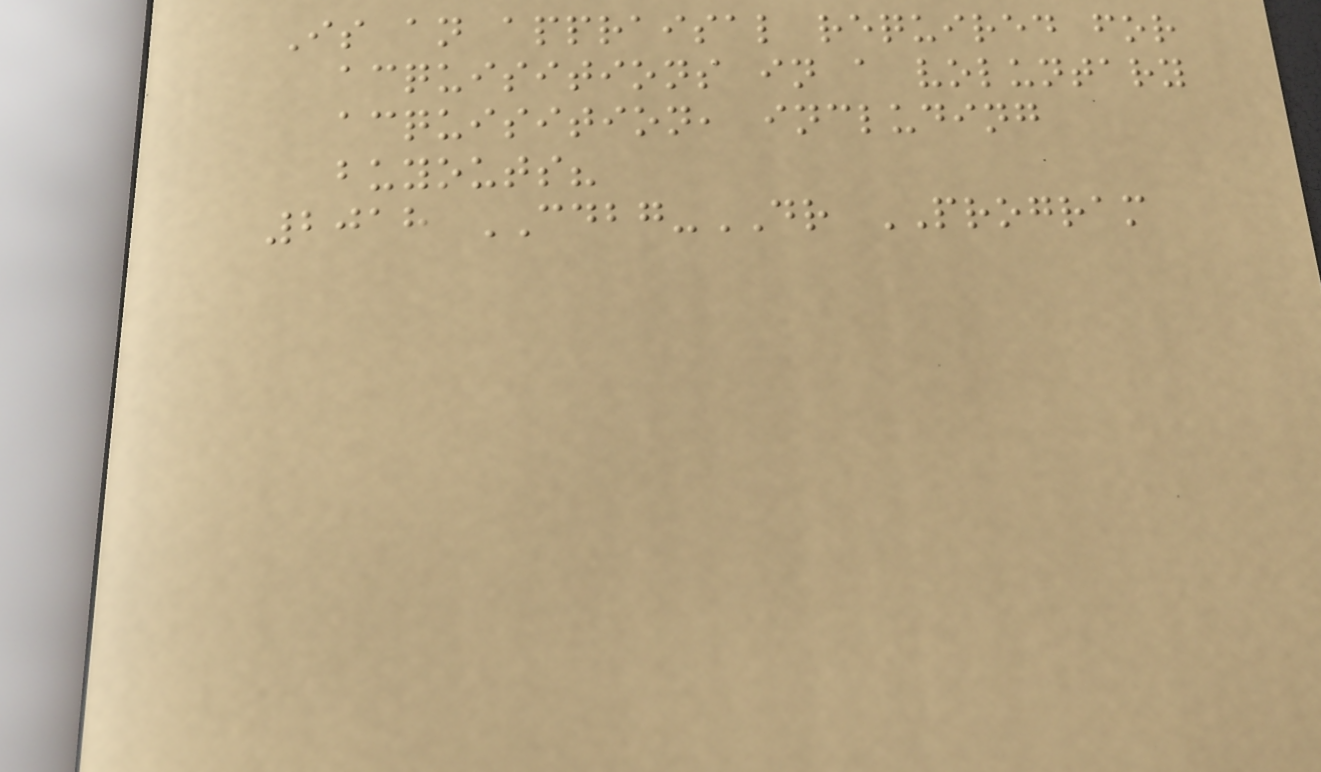Is an appraisal required for
acquisitions in a voluntary
acquisition, including
buyouts?
2018 CDBG-DR PROGRAM
